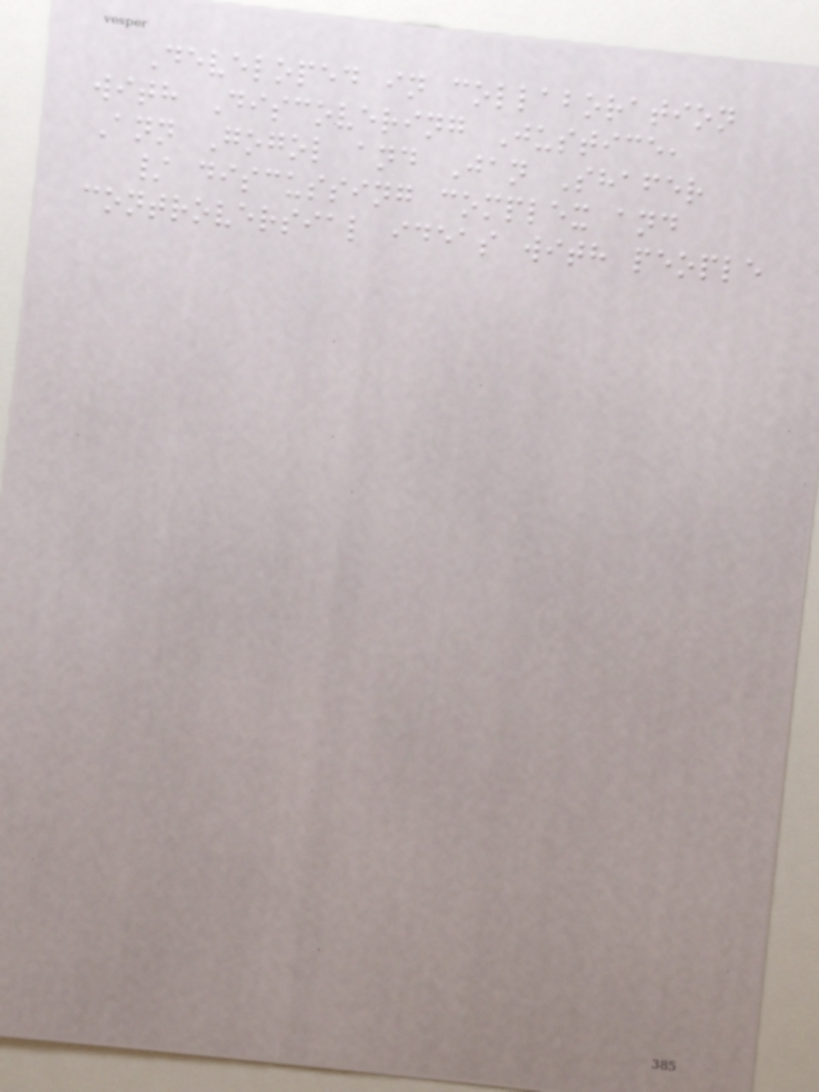Developed in collaboration
with Discovering Justice,
Ann Gogol and Jan Shafer
/ discussing complex and
controversial ideas with people
